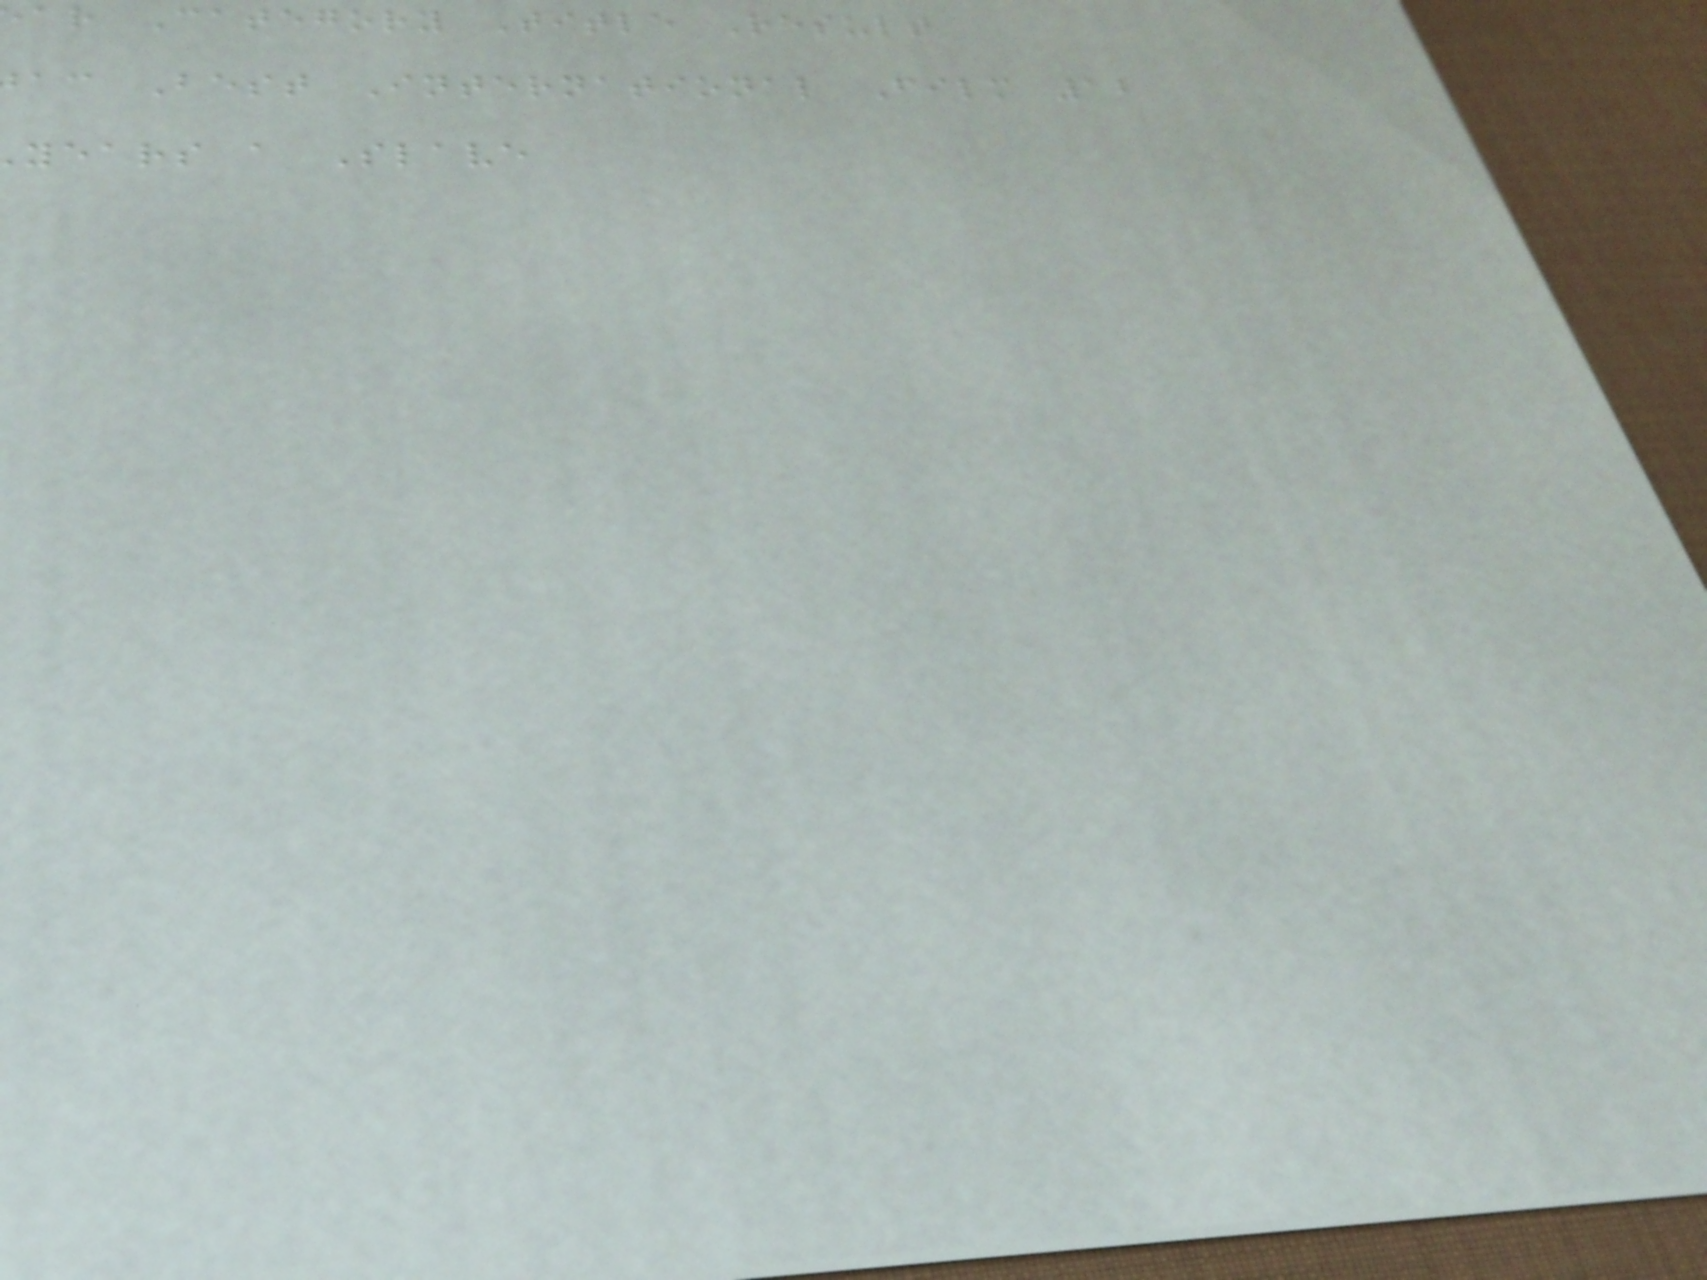ar Category Title Result
ac Best International Film 12
years a Slave
